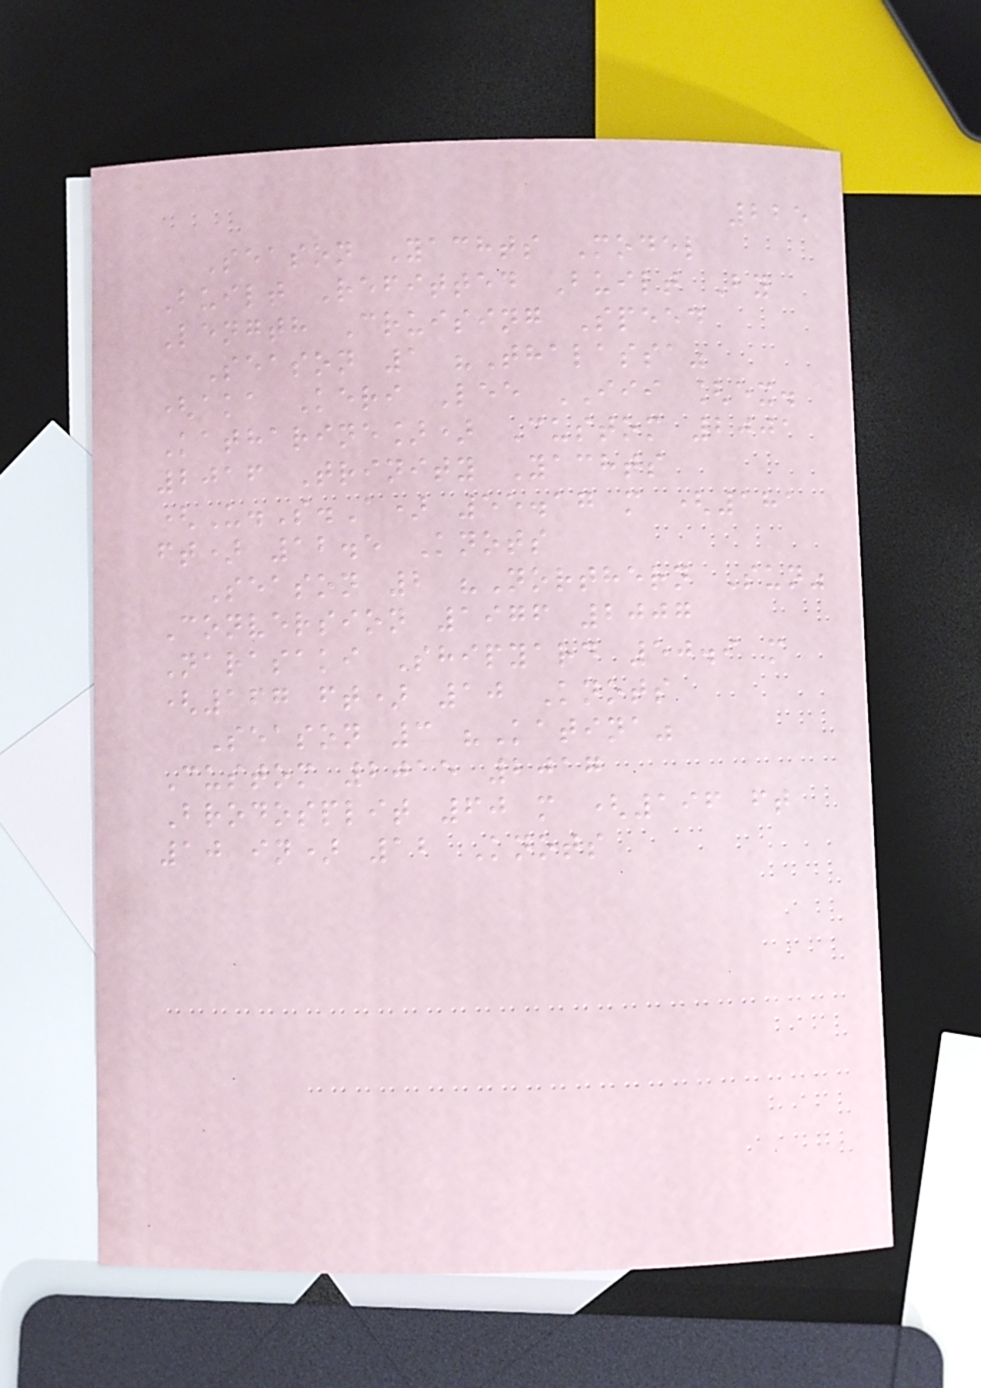225
Season Yachts Model
Built Refitted Built By
Length Cruising Speed
Season 1 "Thalassa"
(aka Keri Lee III [ex.
Katharine]) Custom 2001
2016 Trinity Yachts
(U.S.A) 55.17 m (181
ft) 12.5 Knots
Season 2 "Northern Sun"
Conversion 1976 2007
Narasaki Shipyard 50.9 m
(167 ft) 10 Knots
Season 3 "Katina"
Custom 2015 2017
Brodosplit 60 m (196 ft
10 in) 12 Knots
